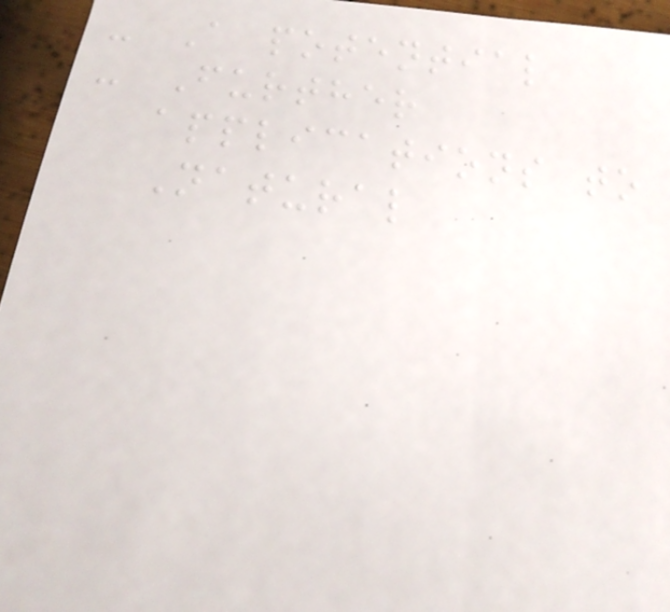- A potential
- Further
applications to
Natural
